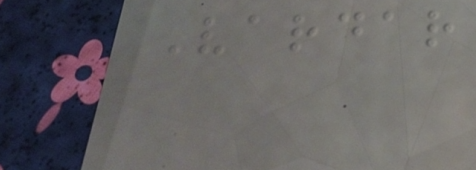Vardar
